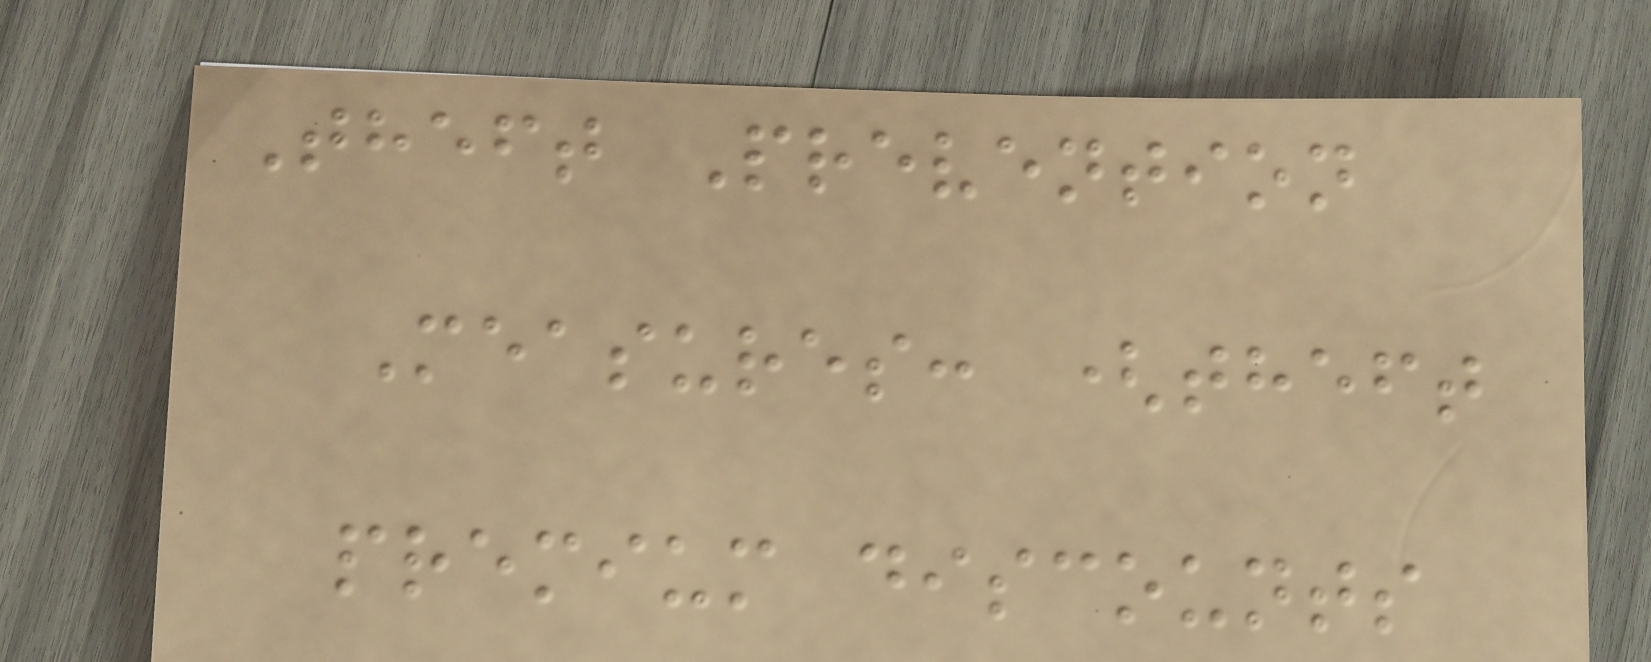Theft Prevention
Measures: (theft
premium discounts
